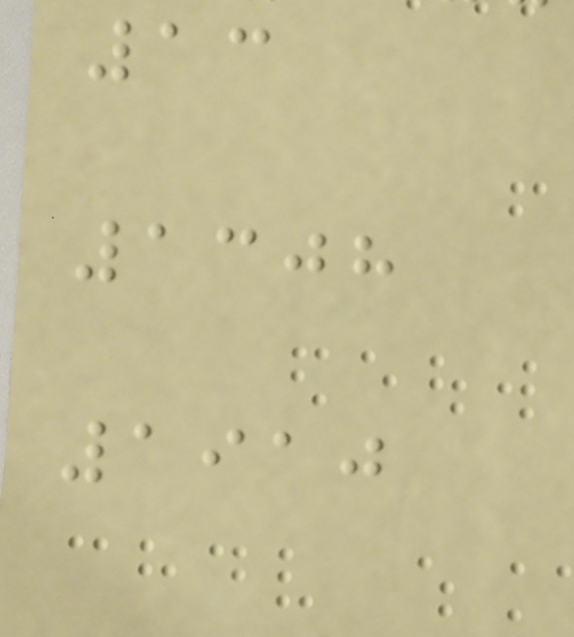13
1308
1910
